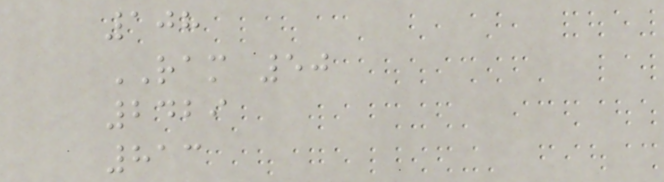108
RAM 50
2429
813
